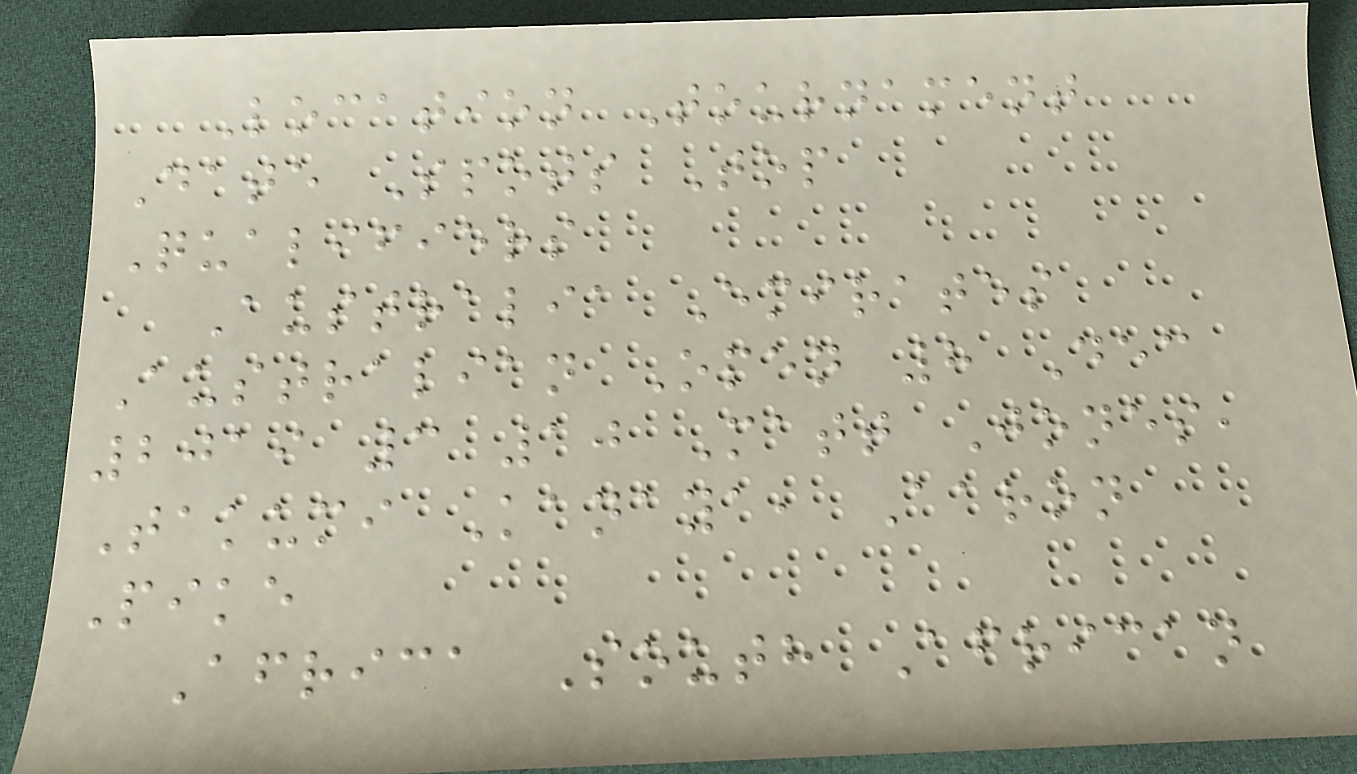Location Tournament
Date Spots Top
Qualifiers
Australia Emirates
Australian Open 8 Dec
2019 3 10 Matt Jones,
Takumi Kanaya, Aaron
Pike
Africa South African
